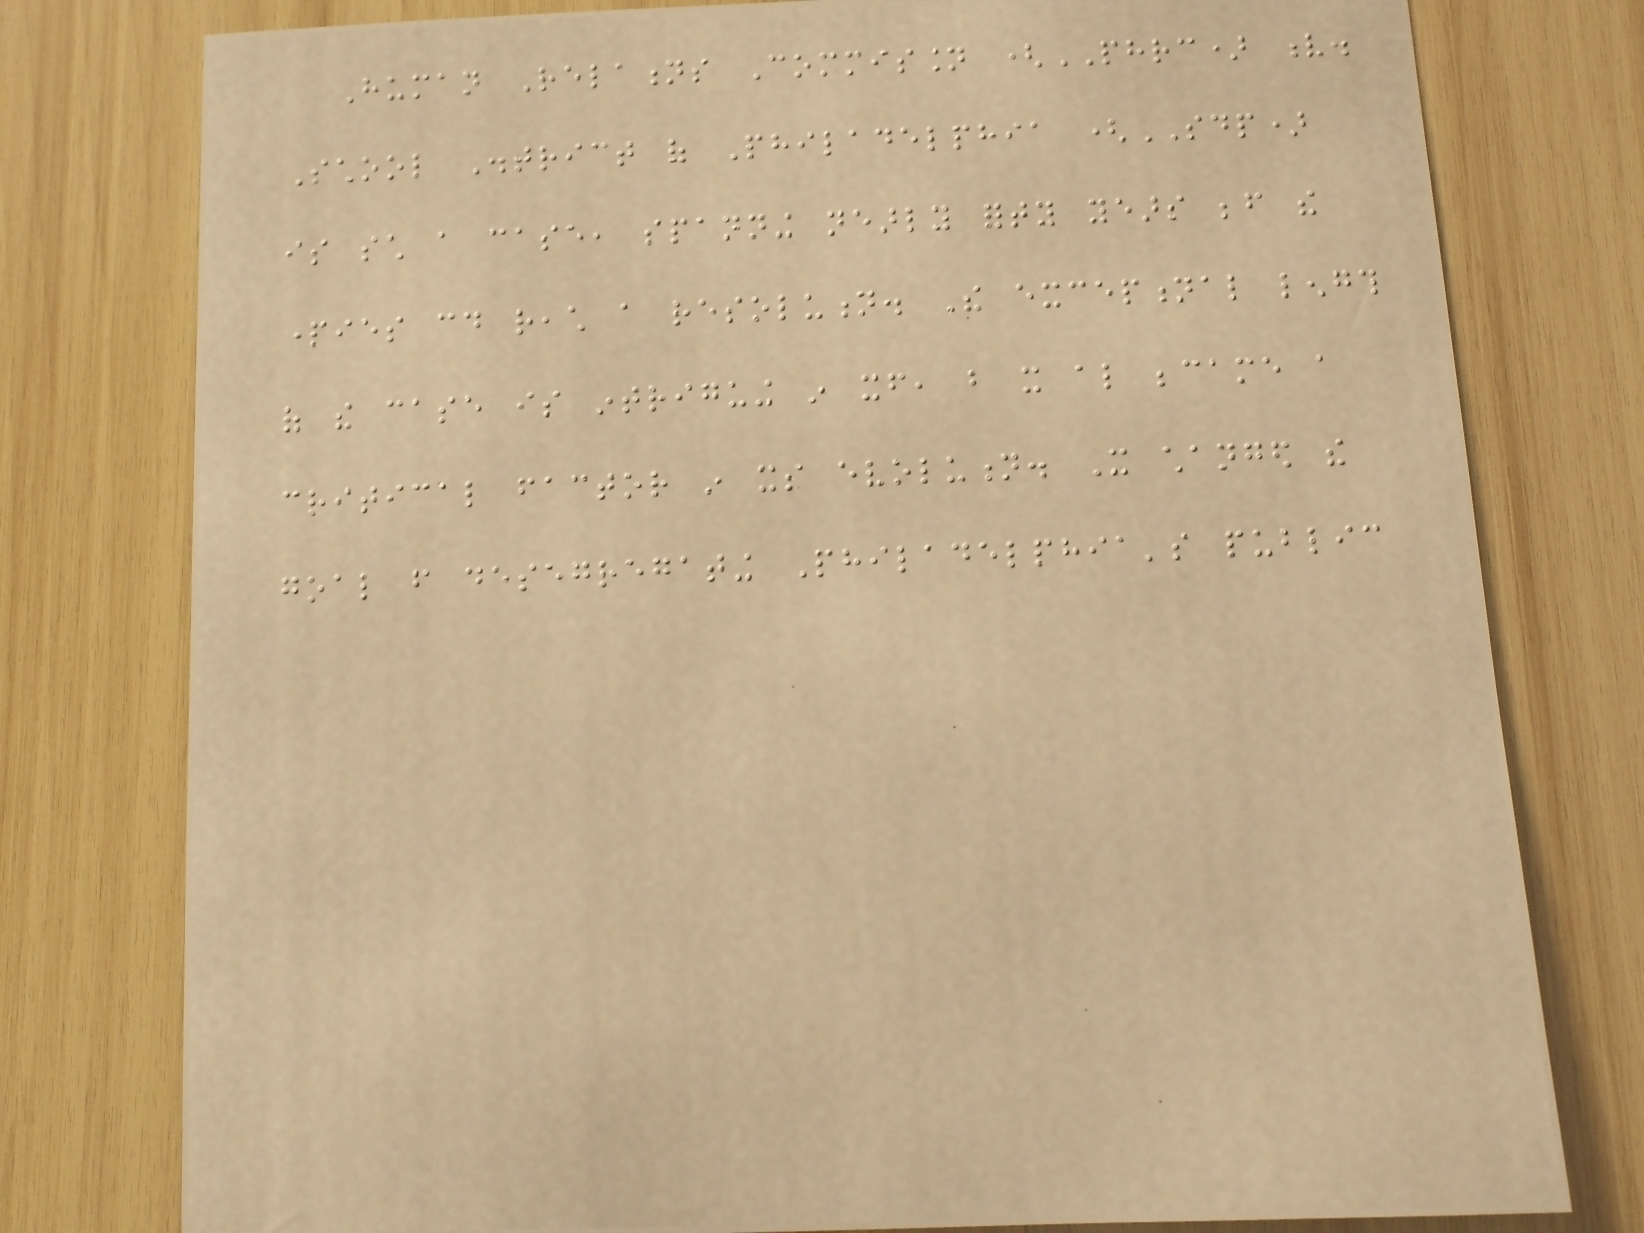Human Relations Commission (PHRC) v.
School District of Philadelphia (SDP)
is such a case, spanning nearly forty years before the
parties could reach a resolution. The exceptional length
of the case is intriguing in itself, but it also became a
critical factor in its evolution. It changed the
goal from desegregating Philadelphia's public
